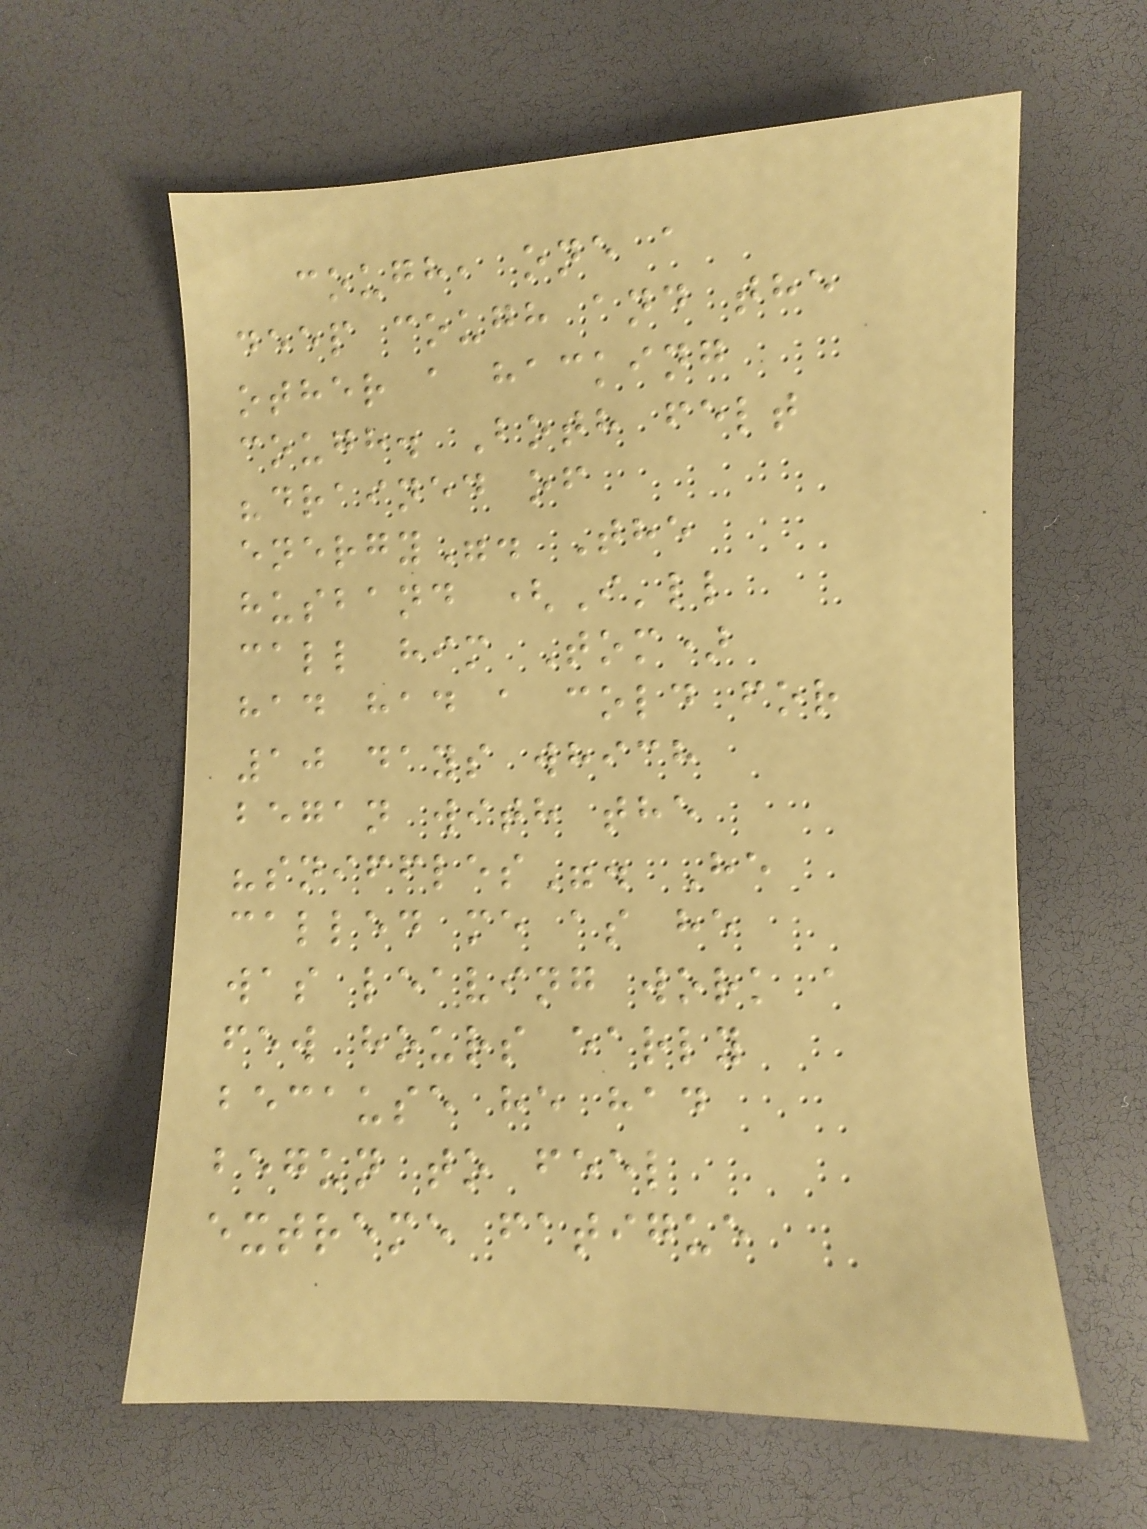cough, one a
deep cough and the
other a hacking
cough. Both felt
"drained of
energy". The
husband (I'll
call him Tom)
had had a cold for
10 days which
began with the
"sniffles". He
called me as he
was leaving work a
few hours early
because he had
begun to feel
extreme fatigue
